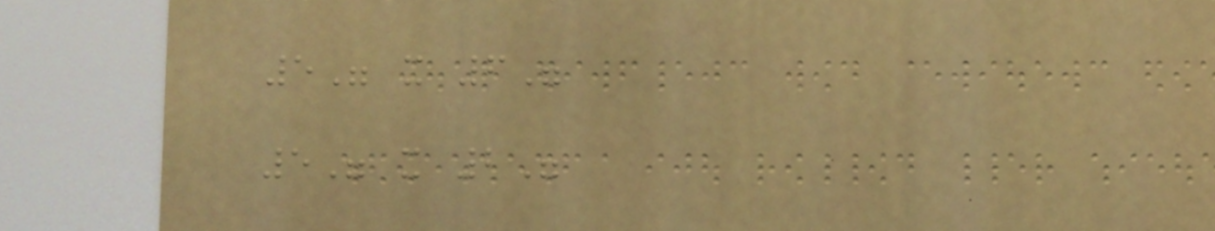5" x 6"
5" x 2"
